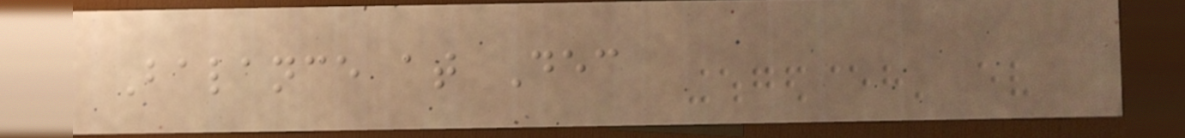Balance at Dec
